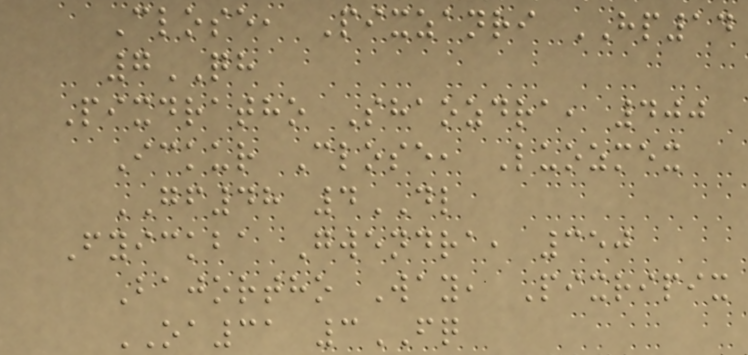Close, Pixzanri HP14
7QH
Pixdratho Shaozdra, 400
Ickur Close, Luozmex
GF48 4DL
Fyickba Gwendra, 350
Bajortho Way, Pixripix
OA31 3FQ
